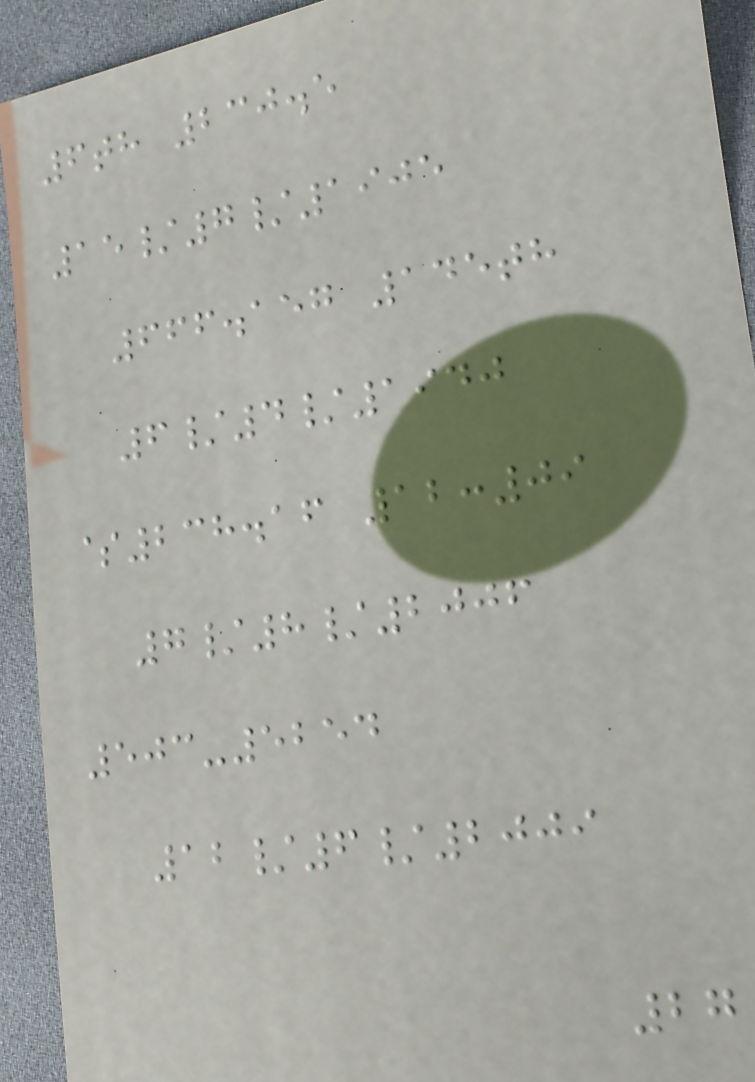6th 230.5
15/7/1905
666.157 145th
6/4/1940
$238.16 12:09
7/8/2006
503-5254
12/6/2009
27
